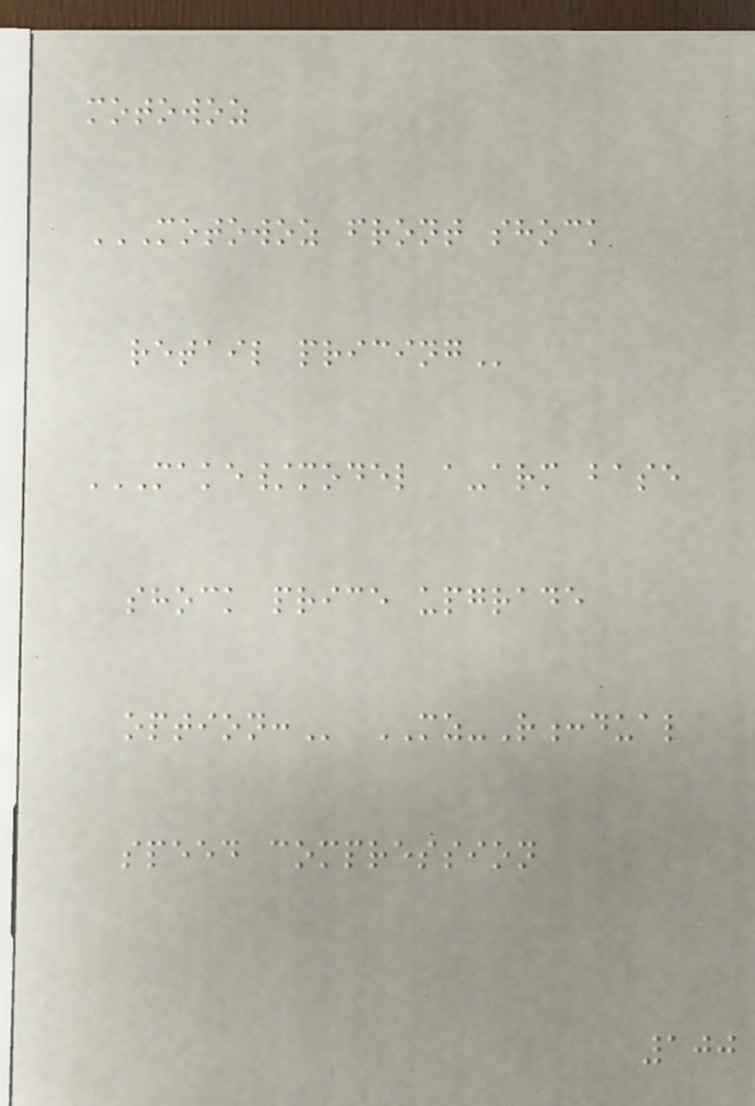motowoz
MOTOWOZ FRONT SHOCK
RETAIL PRICING
MAKE/MODEL A-ARM BASE
SHOCK PRICE UPGRADE
OPTION: MZ-R:dual
speed compression
100
